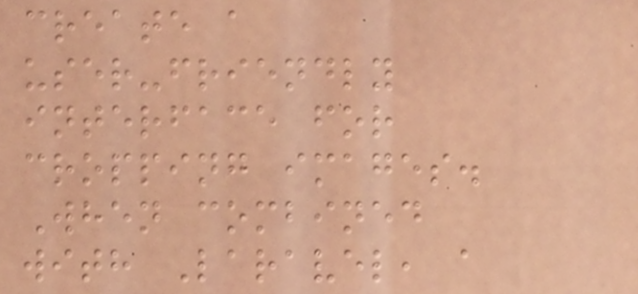create a
user-friendly
interface for
cropping images.
When combined
with Laravel, a
